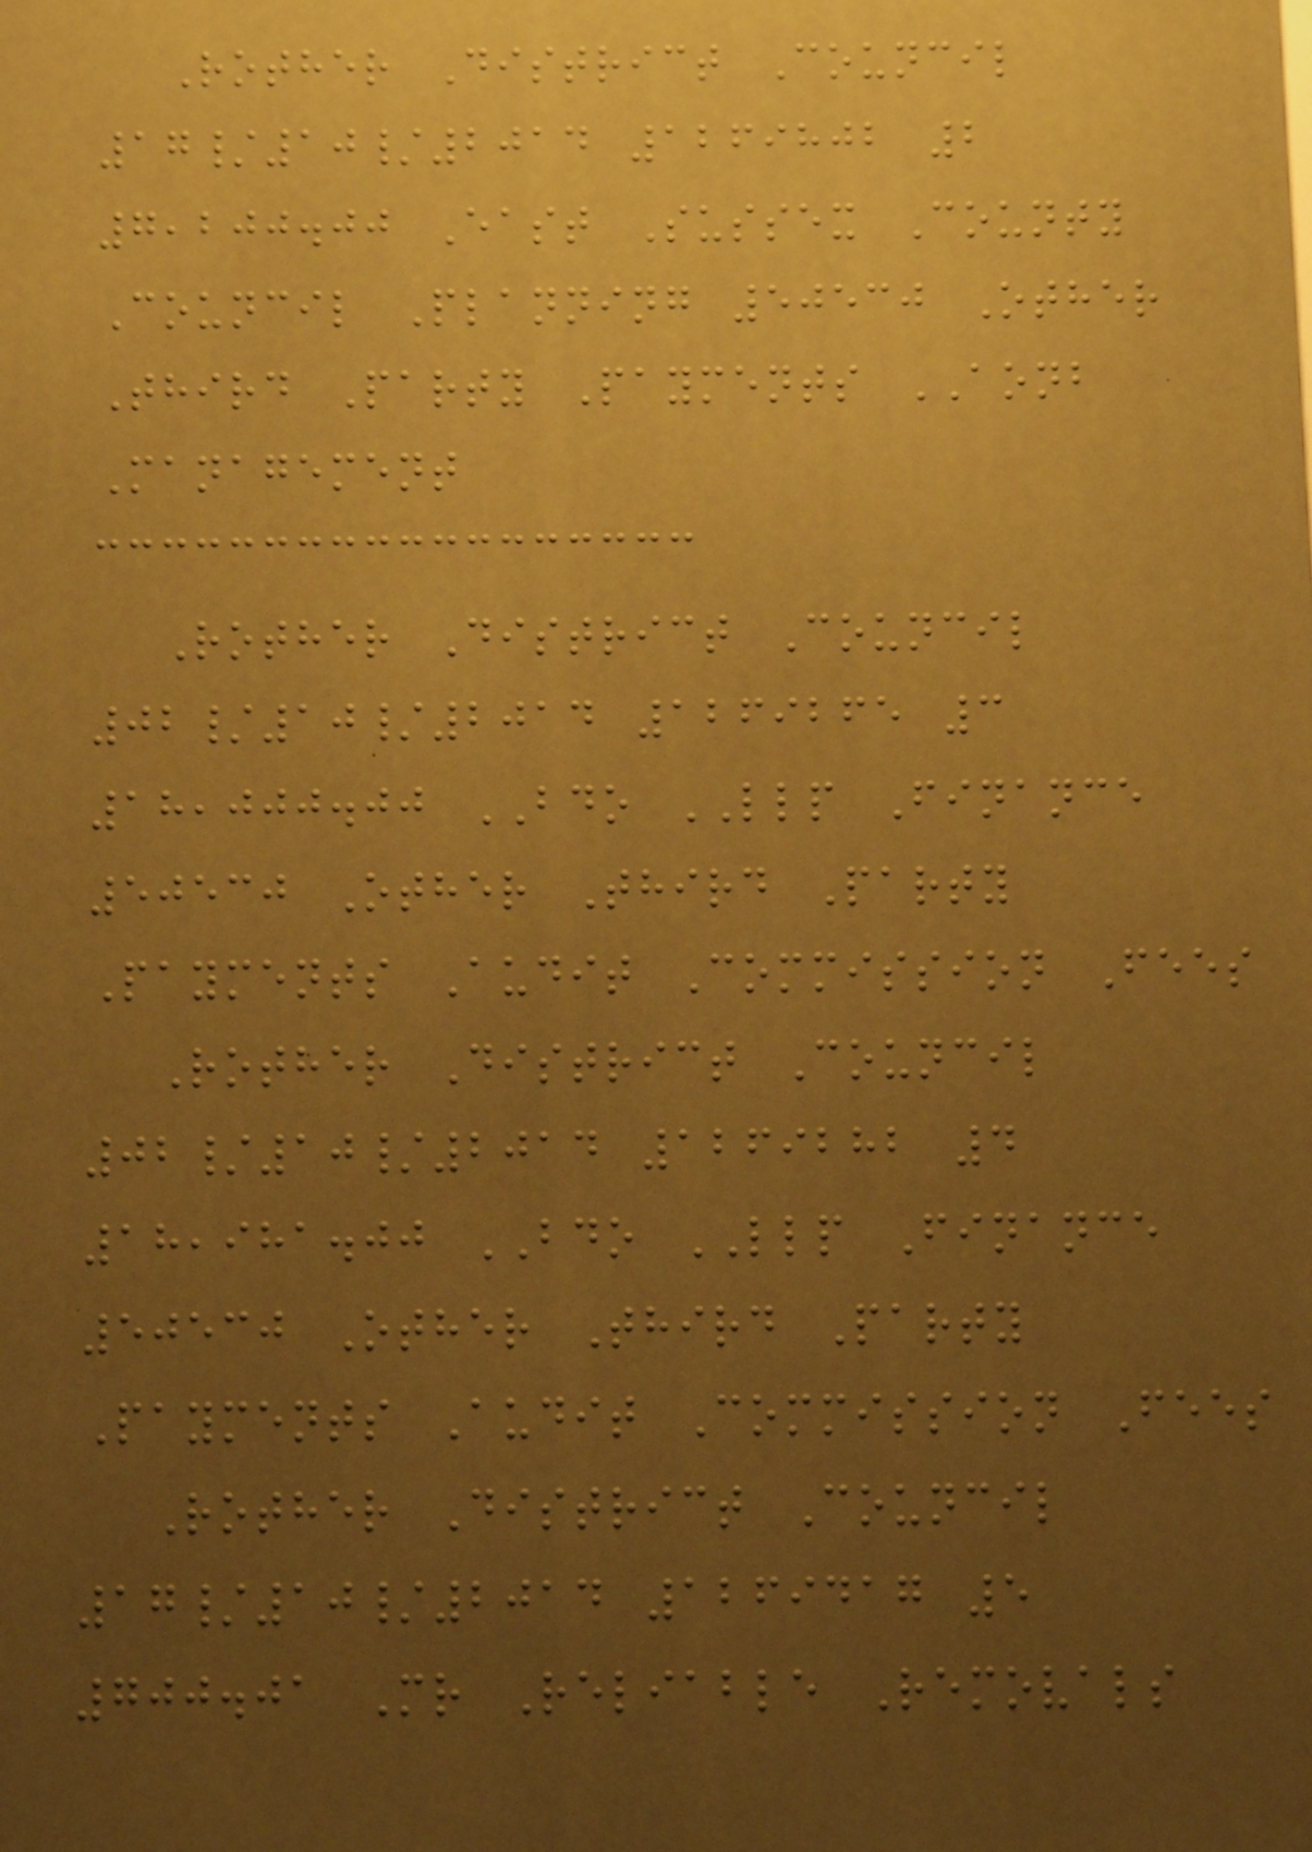Rother District Council
17/10/2014 1269802 2
7,200.00 East Sussex County
Council Planning 50530 Other
Third Party Payments AONB
Management
Rother District Council
02/10/2014 1269265 3
18,000.00 BDO LLP Finance
50530 Other Third Party
Payments Audit Commission Fees
Rother District Council
02/10/2014 1269282 4
18,981.00 BDO LLP Finance
50530 Other Third Party
Payments Audit Commission Fees
Rother District Council
17/10/2014 1269417 5
700.01 Mr Reliable Removals
